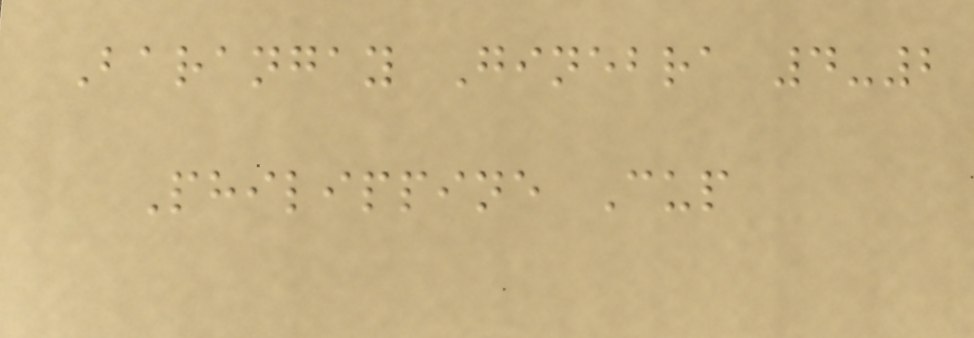Barangay Ginebra 4-2
Philippine Cup
